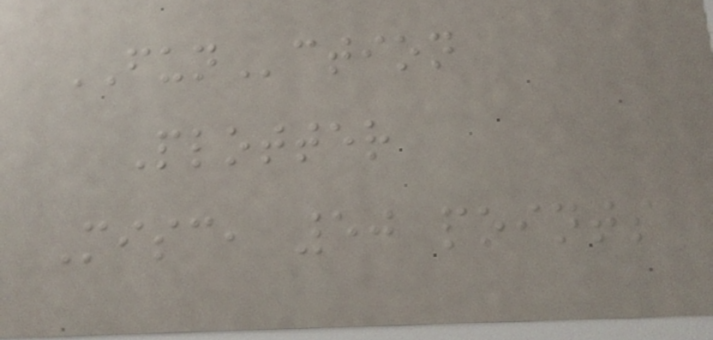FUNction
Plotter
Misc, 50 points
